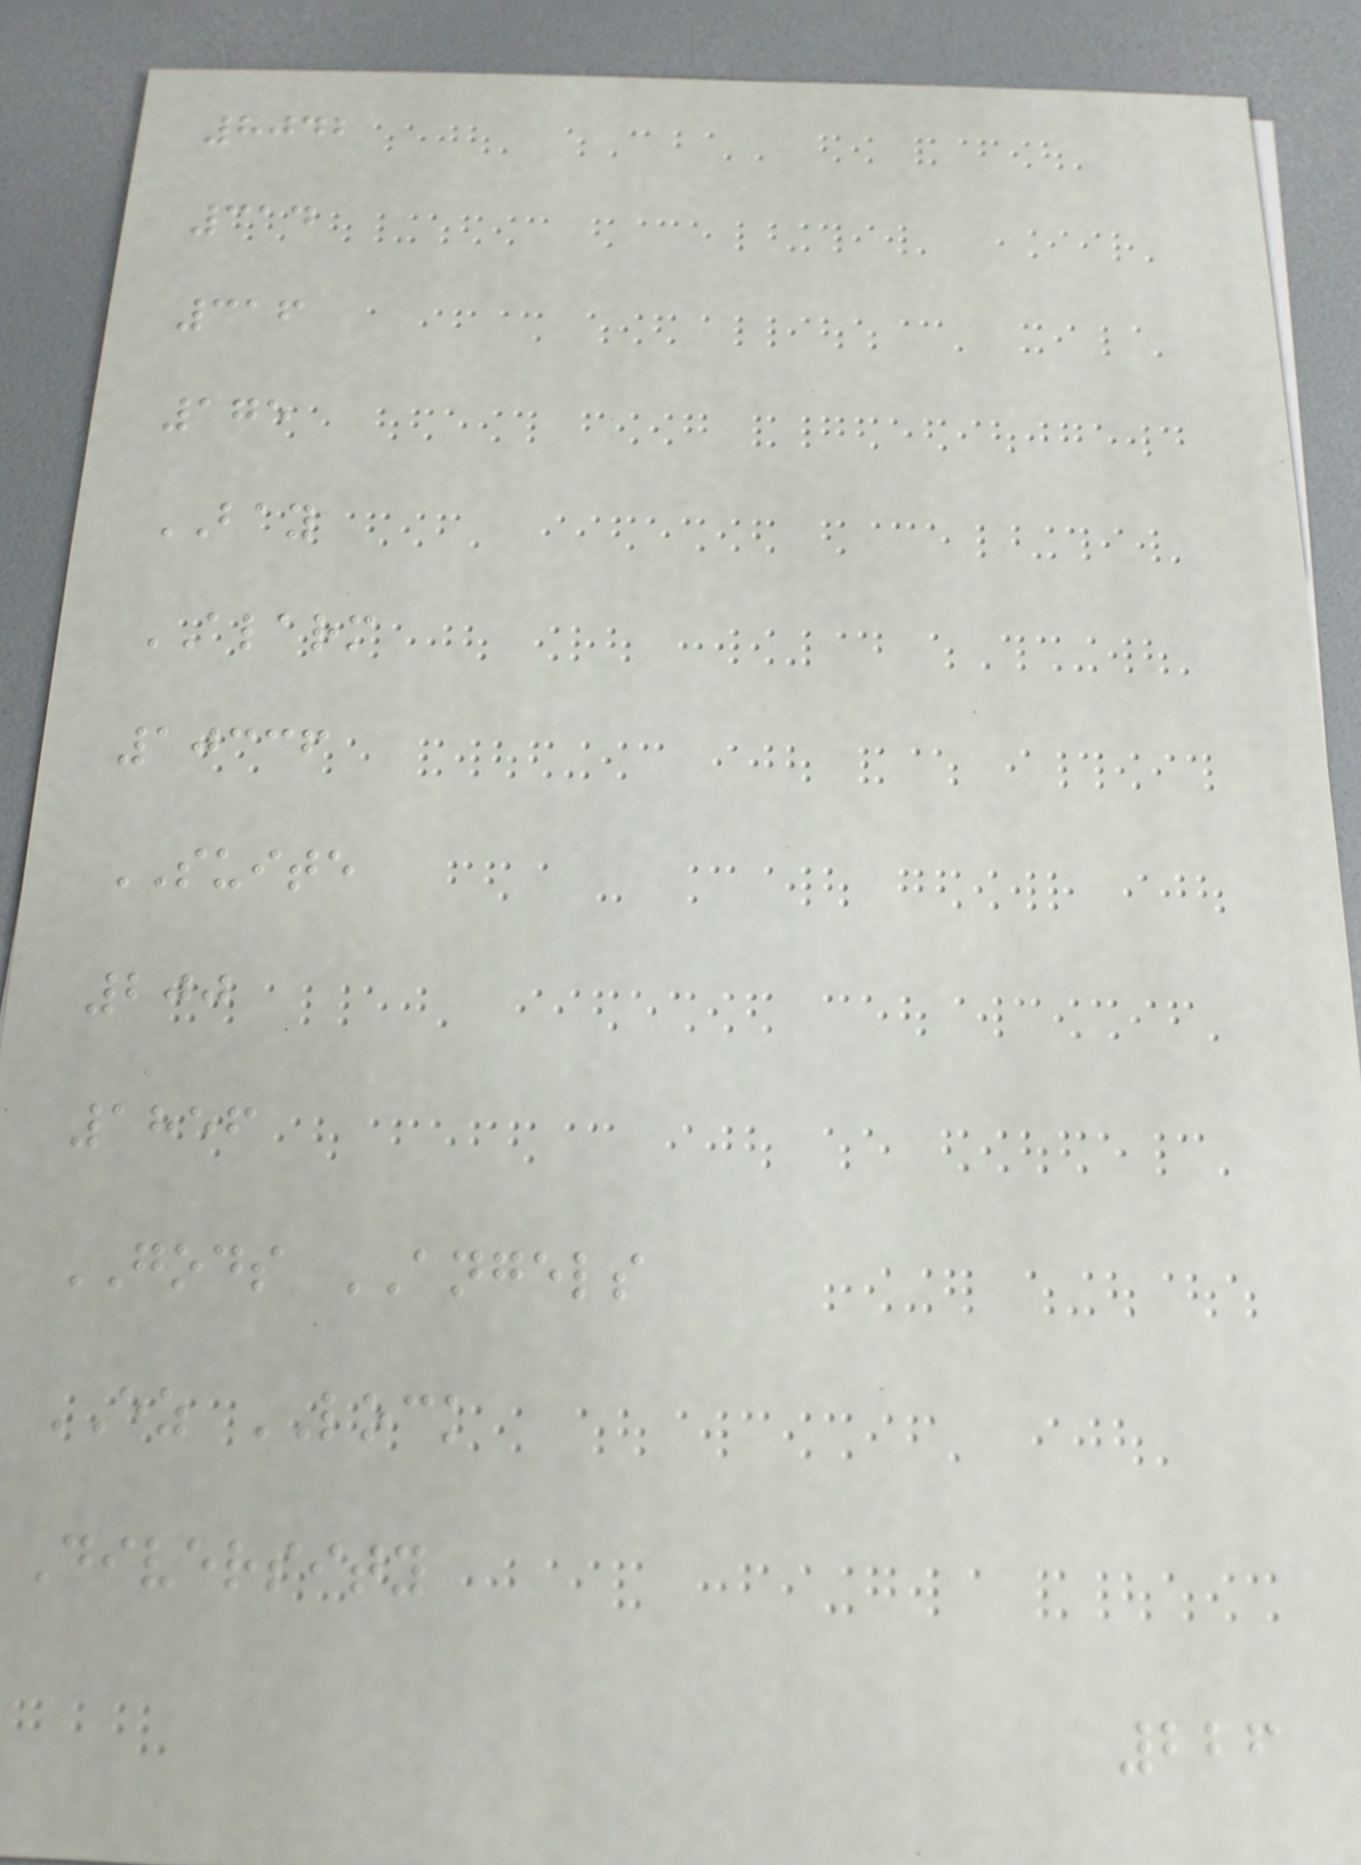8042
314
316
175
BAY
ALARM
10336
SUITE
200
1856
GODS ANGELS
EZ LOCK
Diversity
226
